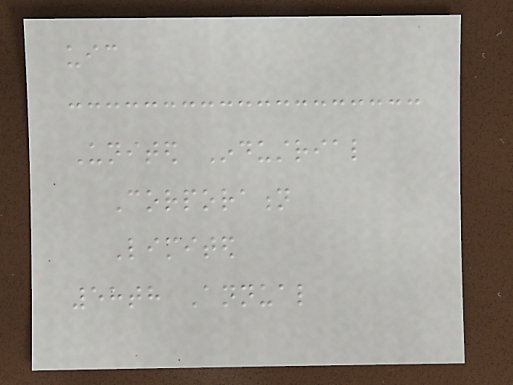uic
United Industrial
Corporation
Limited
58th Annual
